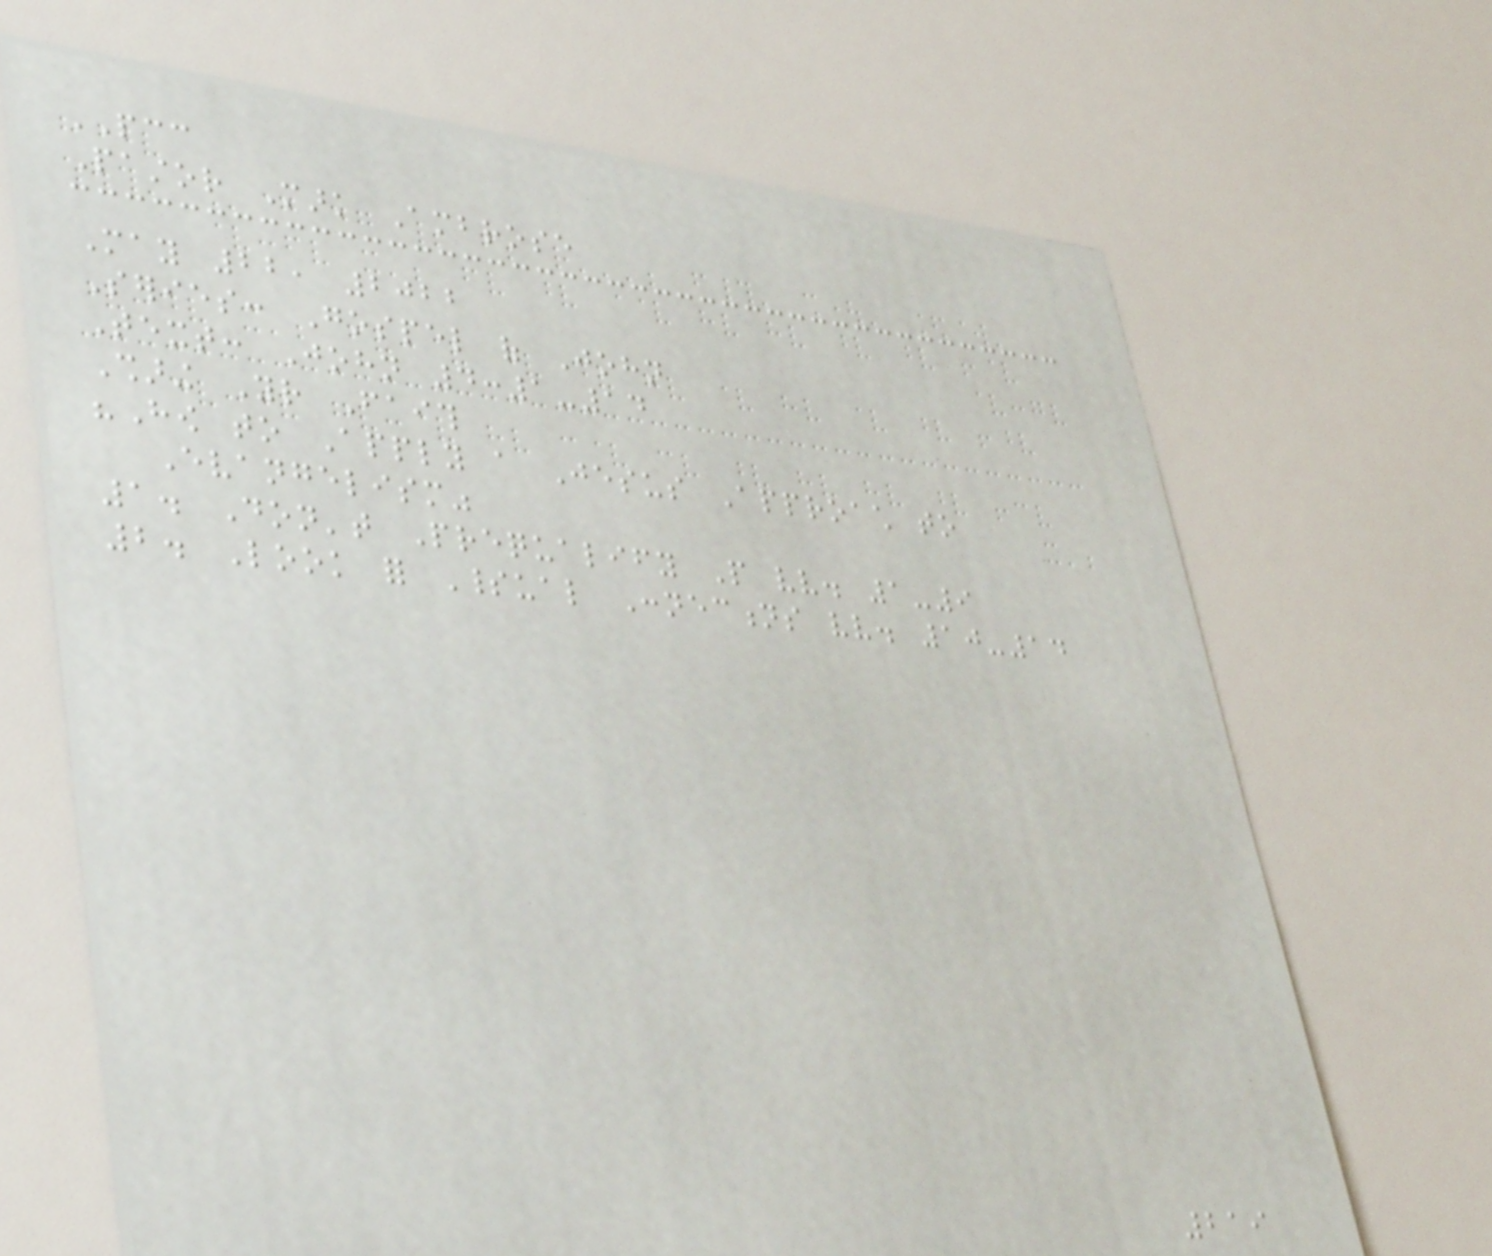PCC
Pastor Mark Ambrose
May 22, 2022
Series: Gospel of John
Text: John 4:1-14
Sharing Your Faith
"How to Apply a Jesus Approach to
Evangelism"
1. Don't Prequalify People vv. 1-9
2. Look for Spiritual Connections vv. 10-14
219
